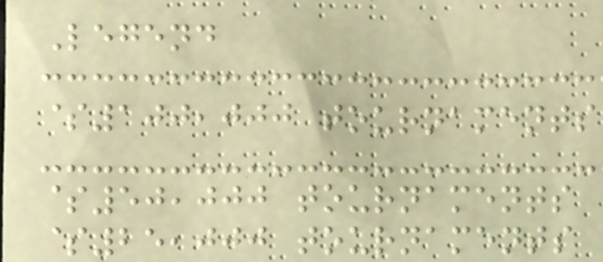Legend
$100,000 tournaments
$50,000 tournaments
$25,000 tournaments
